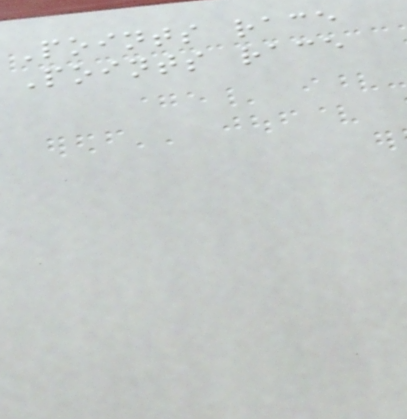Points race
Points race
